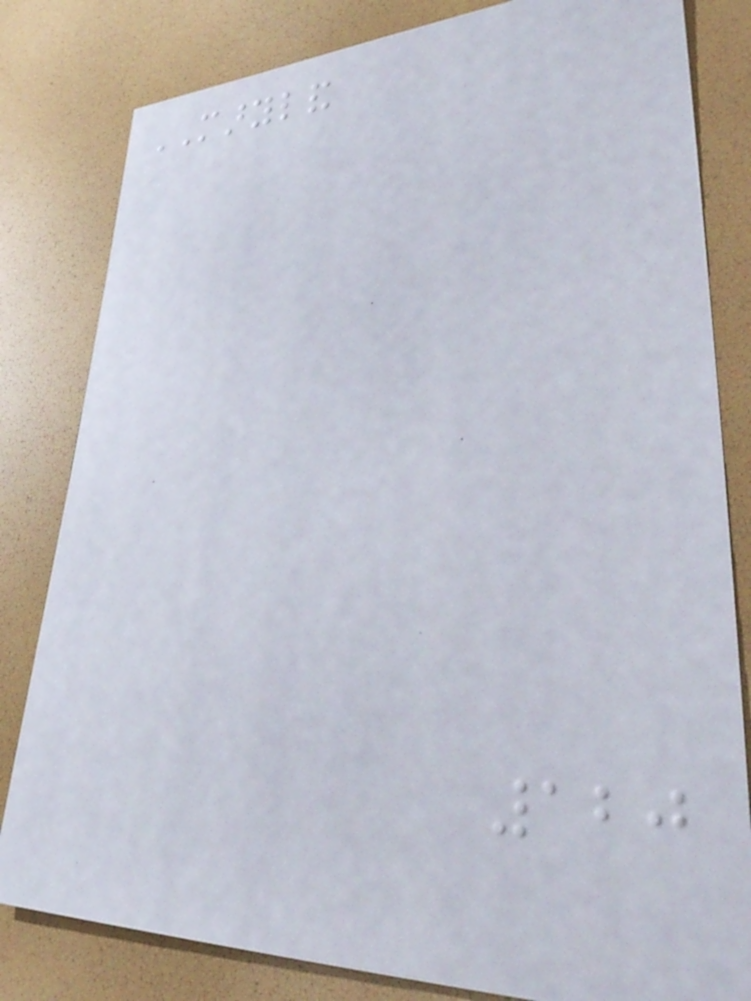MARYLAND
120
